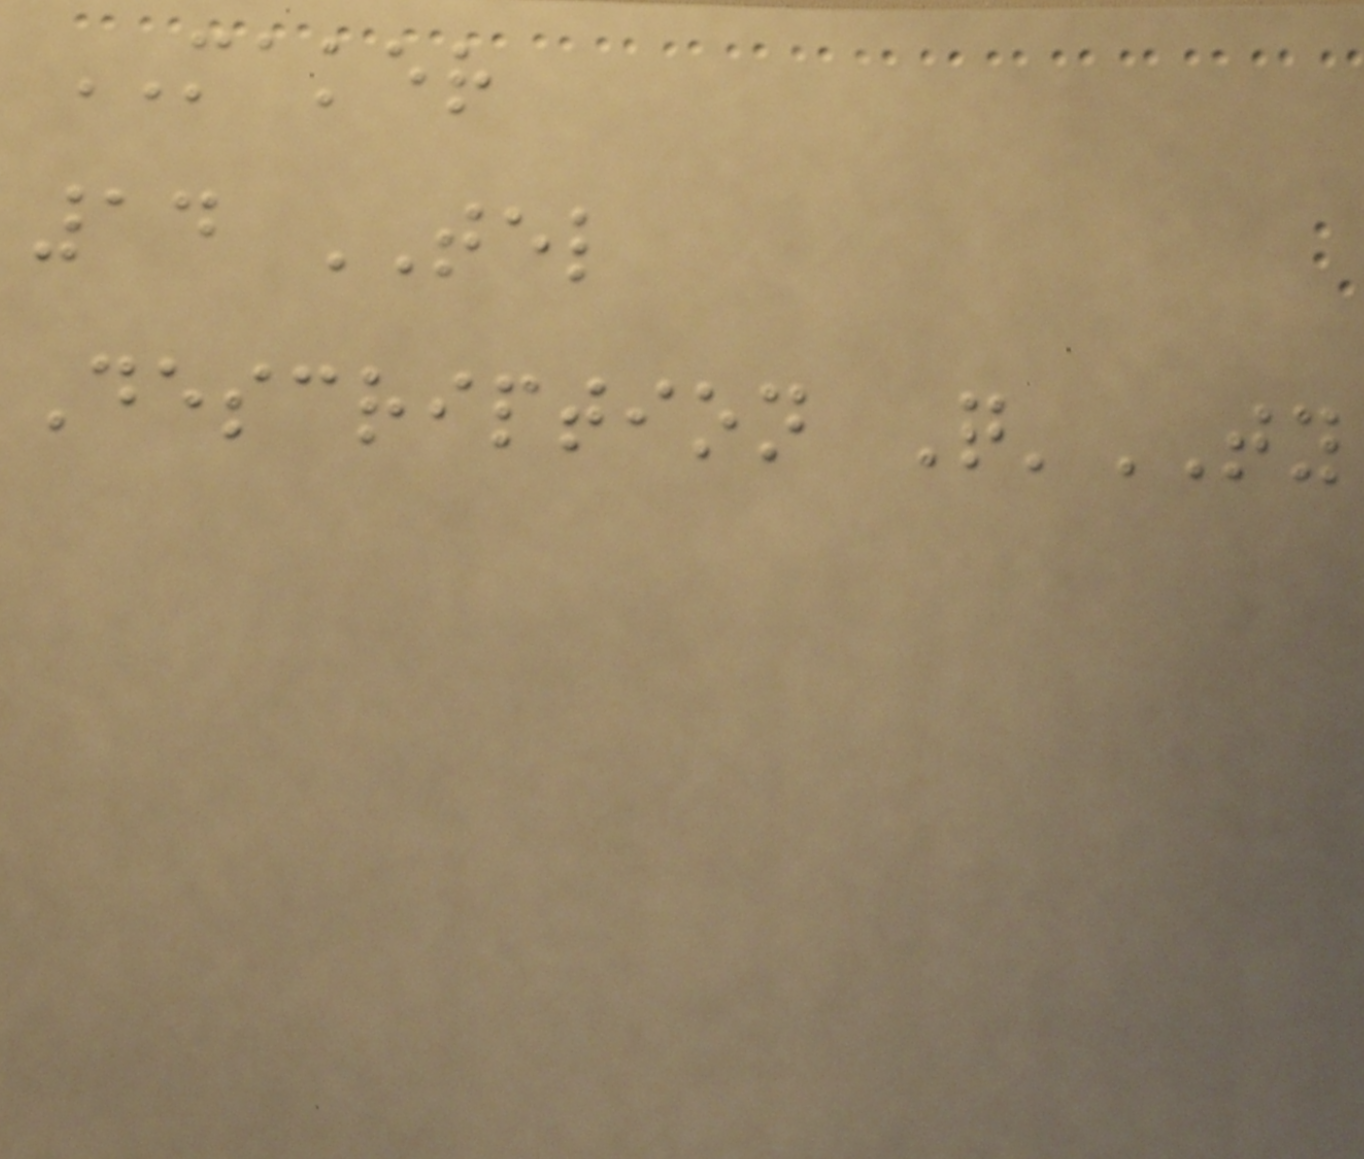MAKER
14 TEL
Description Q'TY
